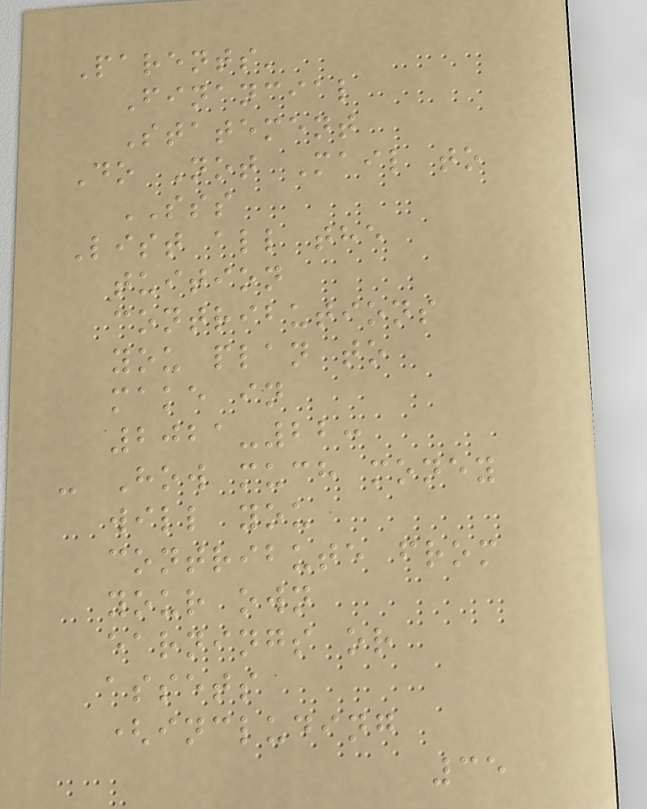Parents'
Financial
Statement
Do Not Mail to
SSS
List all the
tuition
contributions
you plan to
make in
2021-22:
- How much money
will you
contribute from
your own
earnings or
assets
(including
35
